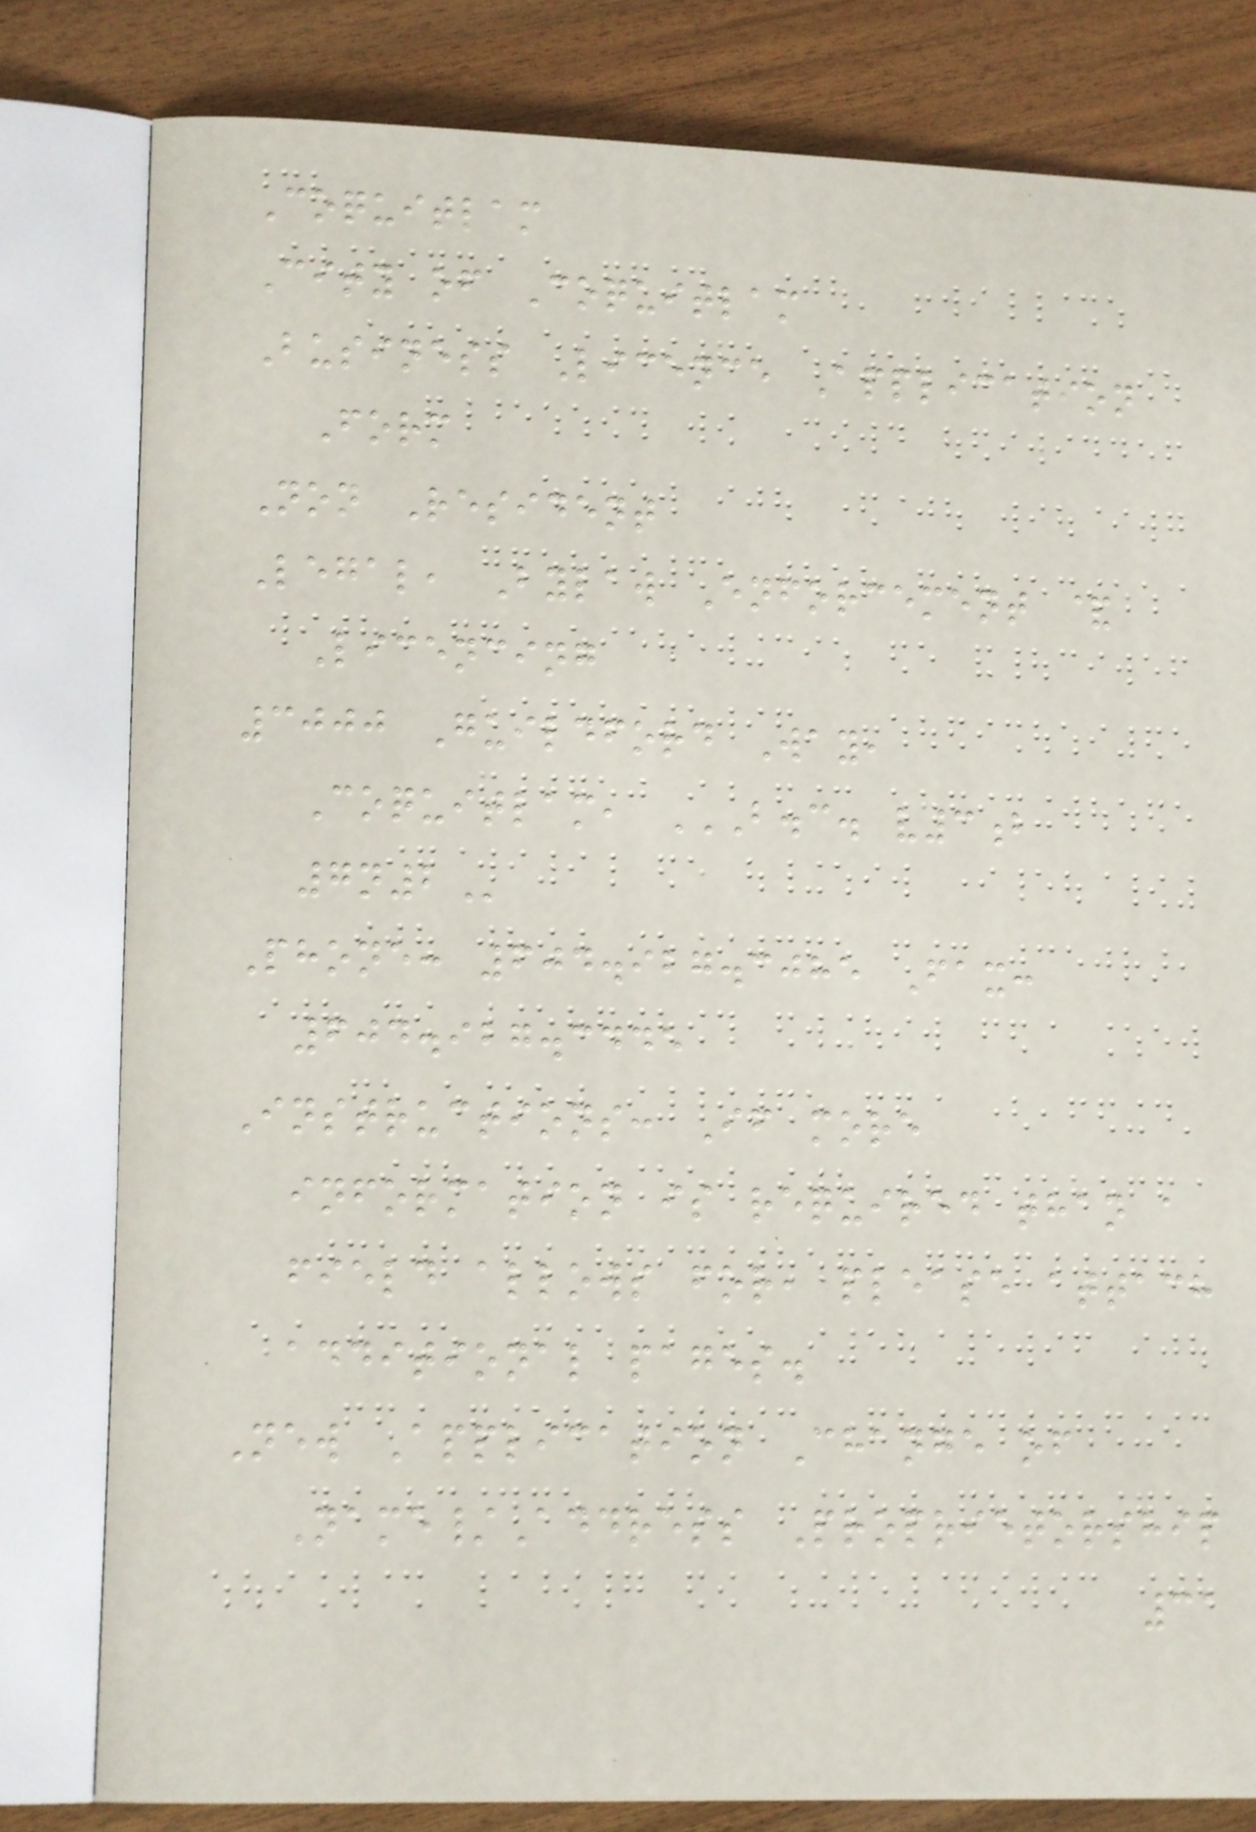Coquitlam
City of Coquitlam
Business Licence Application
Form
Non Resident
Legal, Bylaw Enforcement &
Licencing
3000 Guildford Way,
Coquitlam, B.C. V3B
7N2
Phone: 604.927.3085 Fax:
604.927.3445
Instructions: If more
information is required than a
field allows for, please attach
additional pages.
New Application Change of
Name/Address Proprietorship
31
